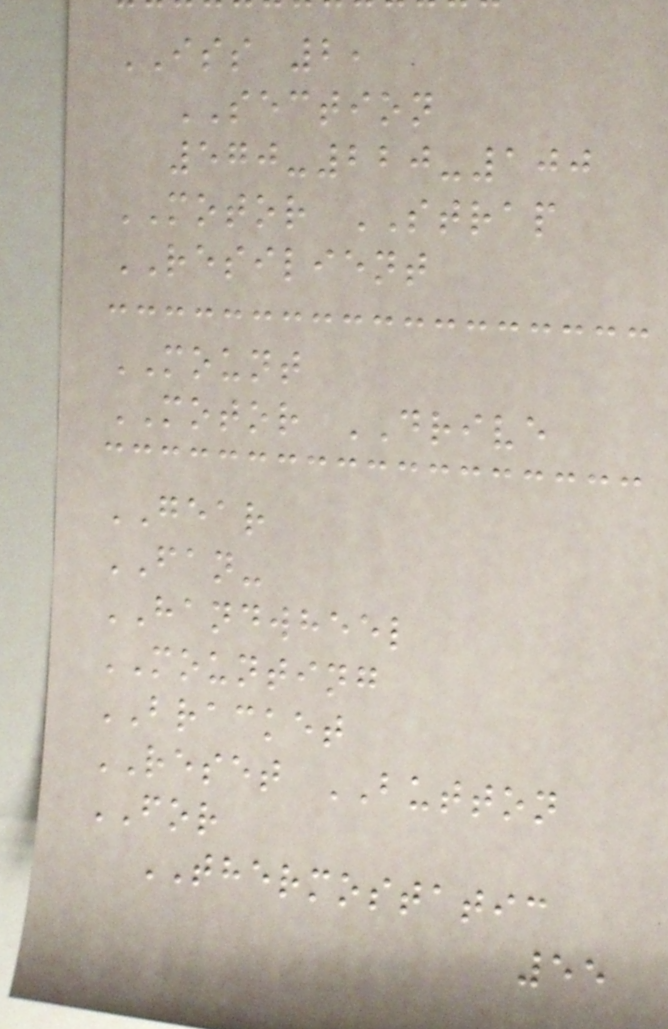ISS 2,
SECTION
570-220-100
MOTOR STRAP
RESILIENT
MOUNT
MOTOR DRIVE
GEAR
FAN-
HANDWHEEL
MOUNTING
BRACKET
RESET BUTTON
FOR
THERMOSTATIC
55
